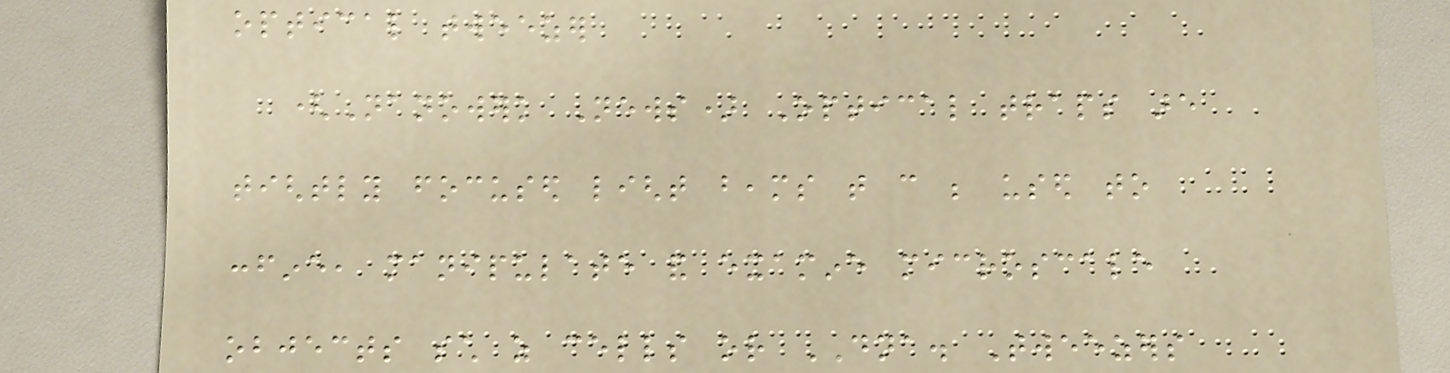optical tweezer
(Nanowerk News) Optical traps are
tightly focused light beams that can be used to
confine, manipulate and examine microscale
objects such as cells or DNA. Tweezers
